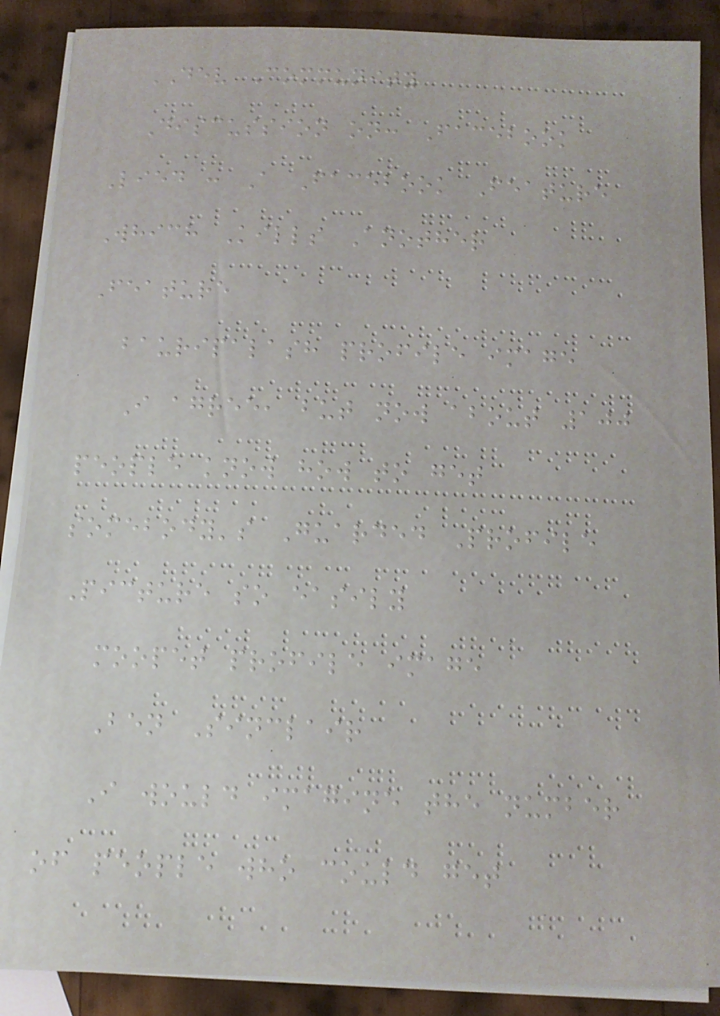DEV Community
Discussion on: Facebook
Lied : A Facebook Feature
Which Kills Another
Feature
bauripalash profile image
I agree, but now about 100
people know how to get
somebody's Guarded Profile
Picture so easily
moopet profile image
Ben Sinclair
I would imagine the number
of people who could get
